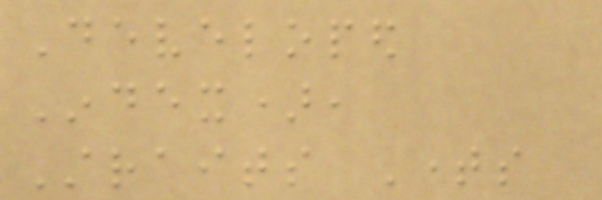Developed
Index),
Straits Times
